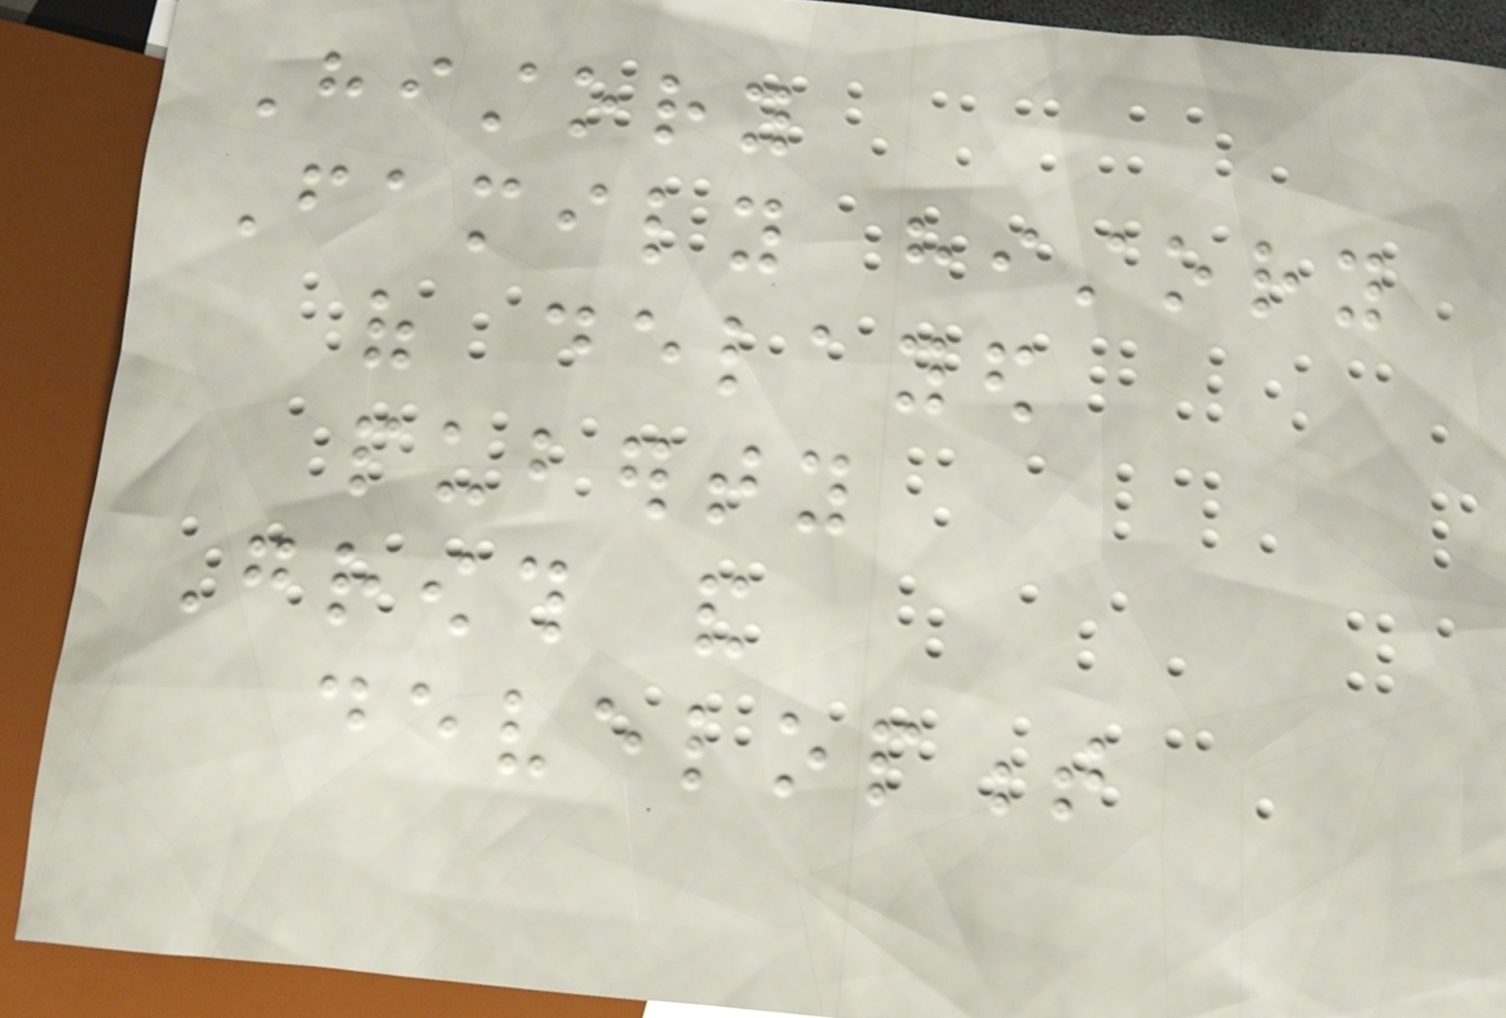History
Family history
of delayed
puberty
Growth and
development
